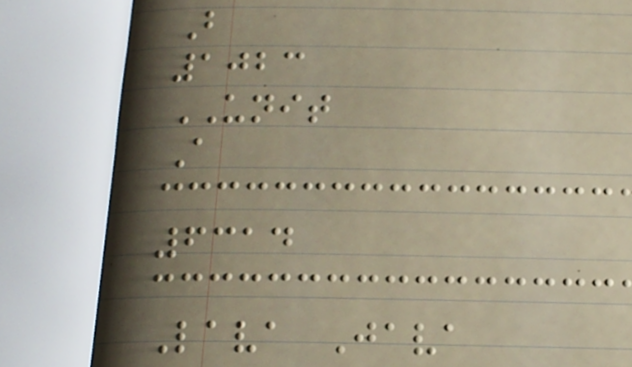B
1023
UNIT
A
6314
Lava Java
